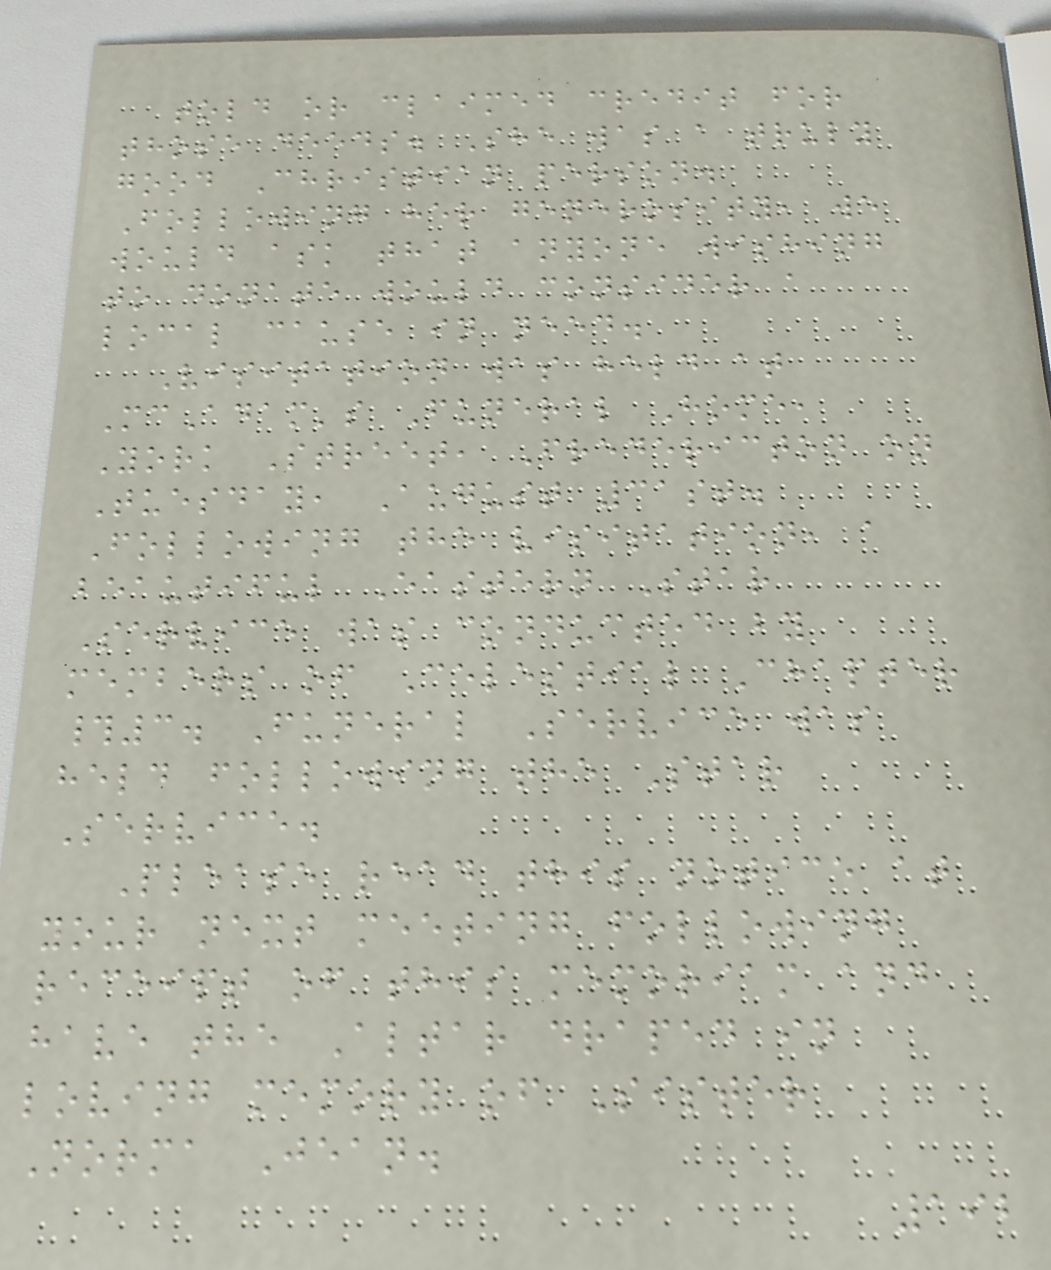told or claimed credit for
those deeds. She was a truly
good Christian person.
Following her generosity, we
would ask that anyone wishing
to donate would consider a
local cause in need.
Visitation was held at
McAdam's Funeral Home,
York Street, Fredericton on
Tuesday, August 31st.
Following the visitation, a
beautiful Eastern Star
Service was conducted by
members of Celestial Chapter
#3. Funeral Service was
held following the Star
Service.
Please read this notice at
your next meeting following
receipt of this memoriam and
have the Altar draped in
loving memory of Sister
Norma Jean.
192
